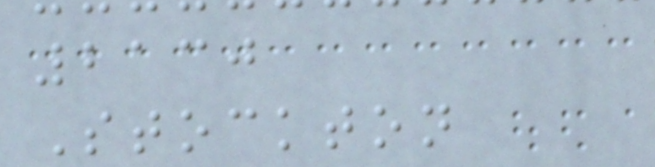2130
Stockton
